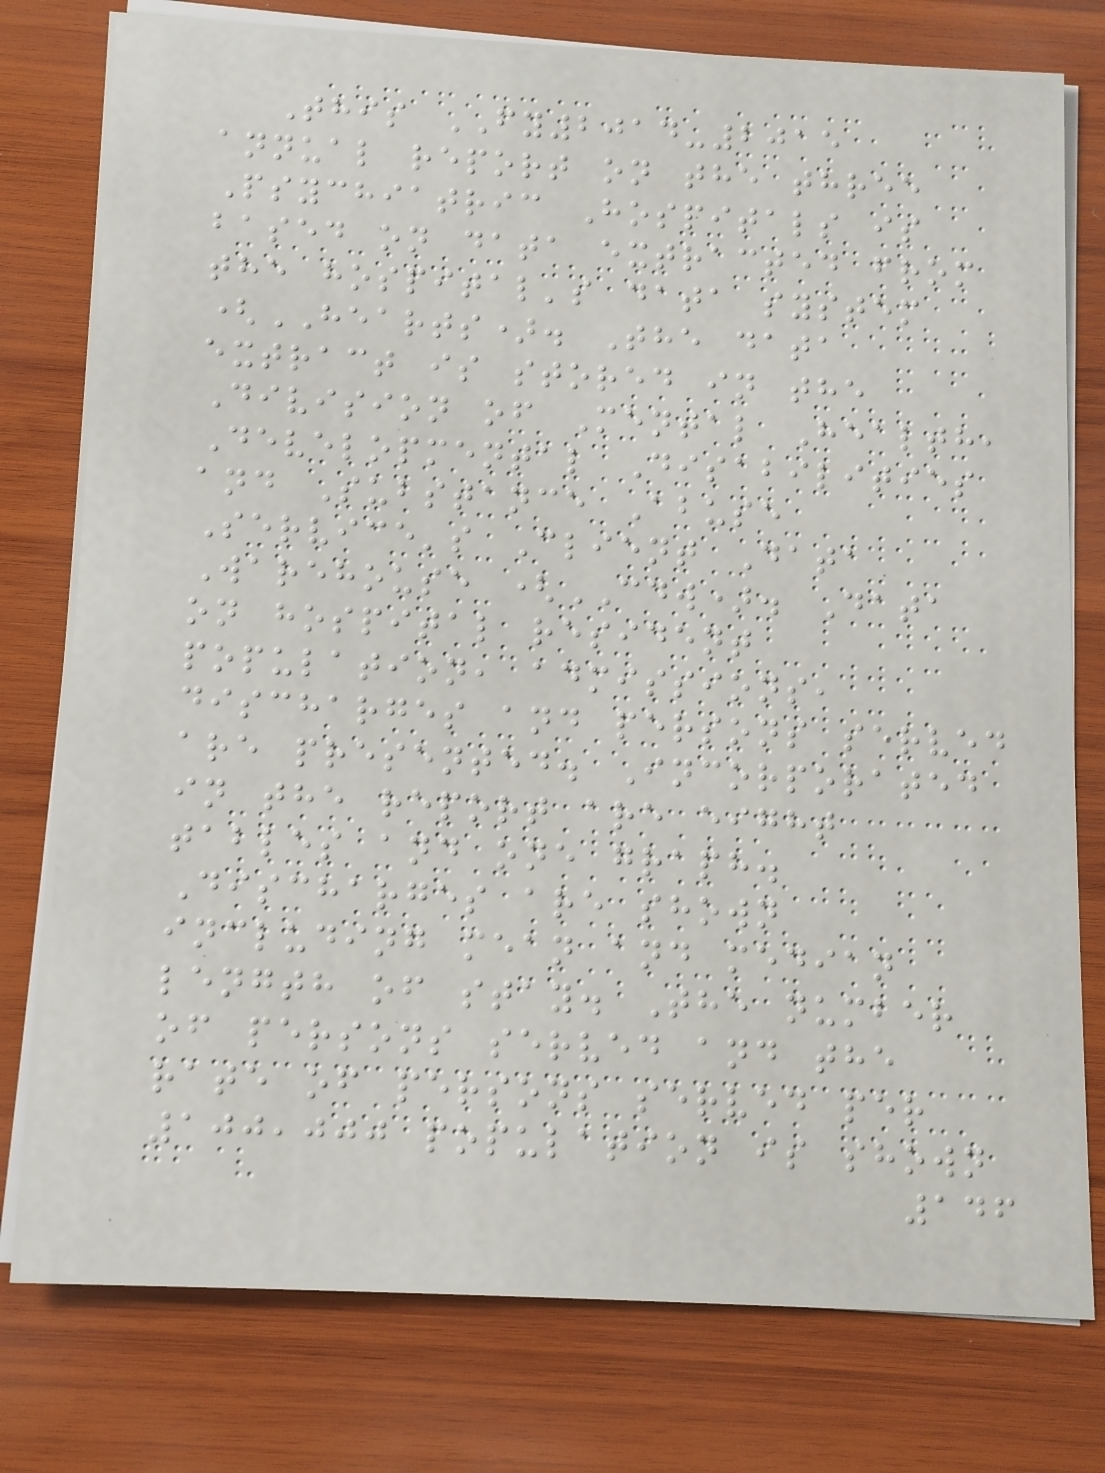This FY2014-2015
annual report on the three
Psychiatric Hospitals is
based on data extracted from
the hospital's data system
(HEARTS). The data
extract is stored in the
Division of Mental Health,
Developmental Disabilities
and Substance Abuse
Service's Client Data
Warehouse (CDW). Data
on hospital resident
population, admissions,
discharges and persons served
are presented. Incorporated
in the report are eight
tables and one graph.
Discharges are shown
including mean and median
length of stay. The number
of persons served and the
rate of persons served per
100,000 population is shown
146
